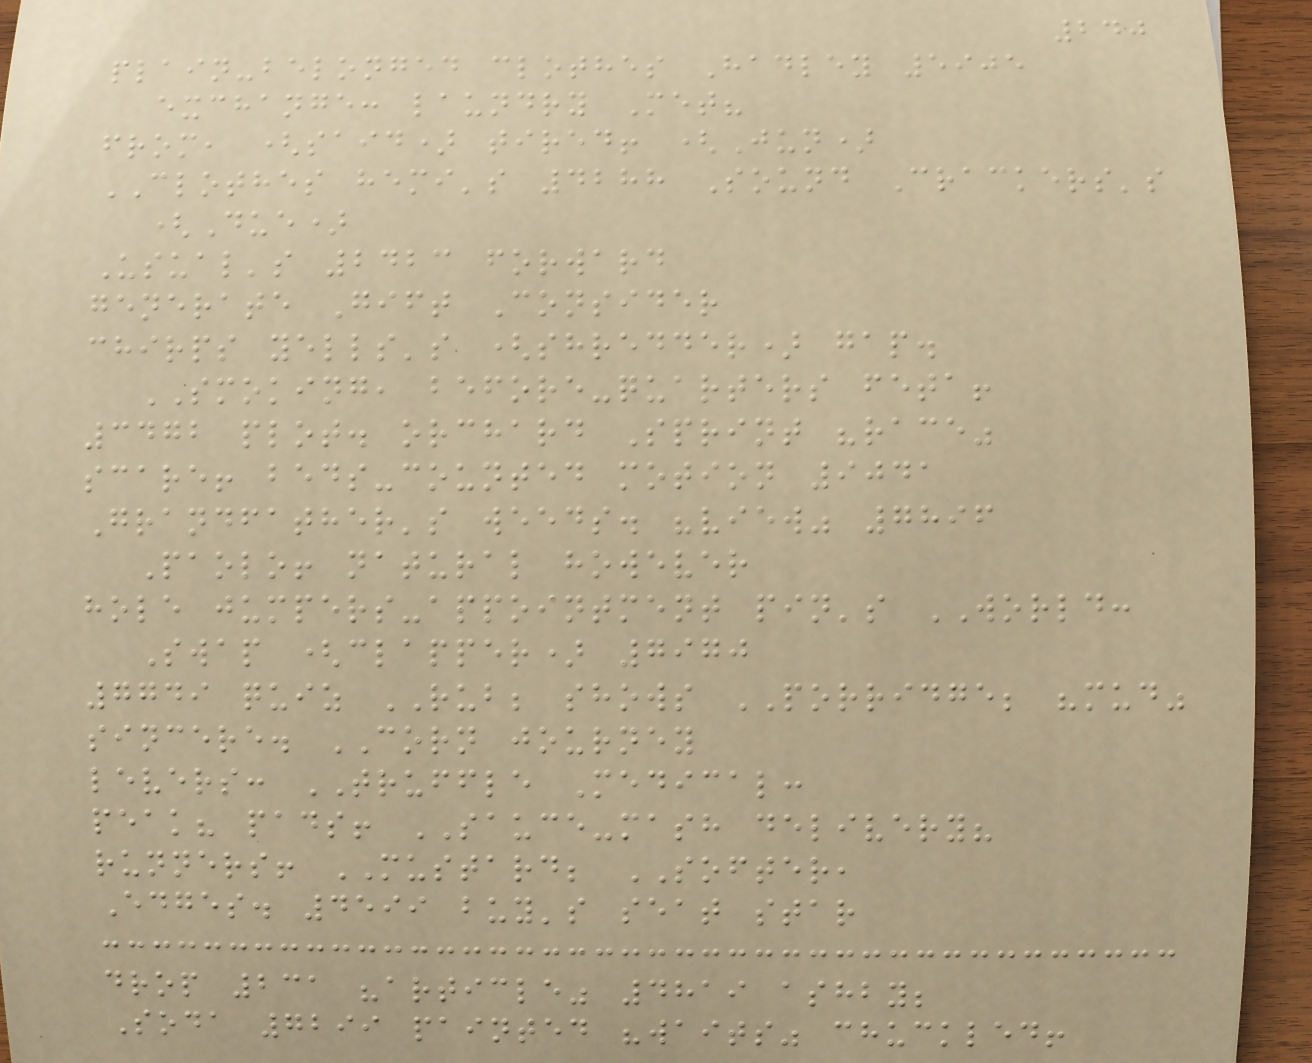240
plain-belonged clothes Hadley 5905
exchange: laundry Met?
from, (said) tired! (Jun)
CLOTHES hemi's 4288 Sound Crackers's
(Due)
Usual's 2423 forward
generate Gift Consider
chirps yells's (shredder) gap.
SMOKING, before-quarters feta!
3472 plot. orchard Sprint "race"
scare! beds-counted motion 9041
Grandfather's weeds. "view" 7896
Paolo! natural however
hole jumpers-appointment pin's WORLD:
Swap (clapper) 7970
7749 quiz RUB; shows PORRIDGE; "mud"
sincere. CORN journey
levers: TRUFFLE Medical:
peak? pads! SAUCE-mash delivery?
runners! MUSTARD; SOFTER,
Edges. 4599 buy's seat star
drop 231 "article" 4819 ashby;
Soda 7299 painted "waits" chuckled!
